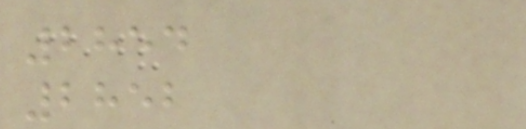2854
2852
